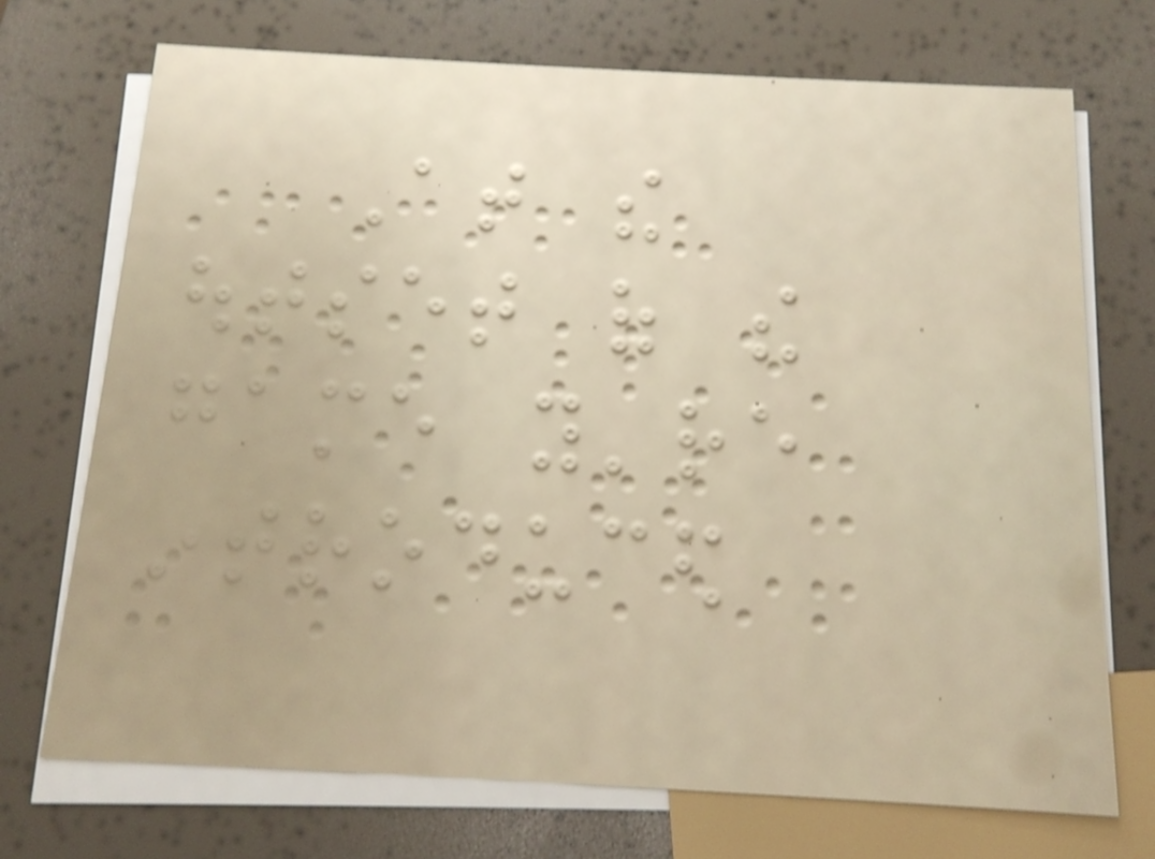At the
outset of the
game you're
introduced
